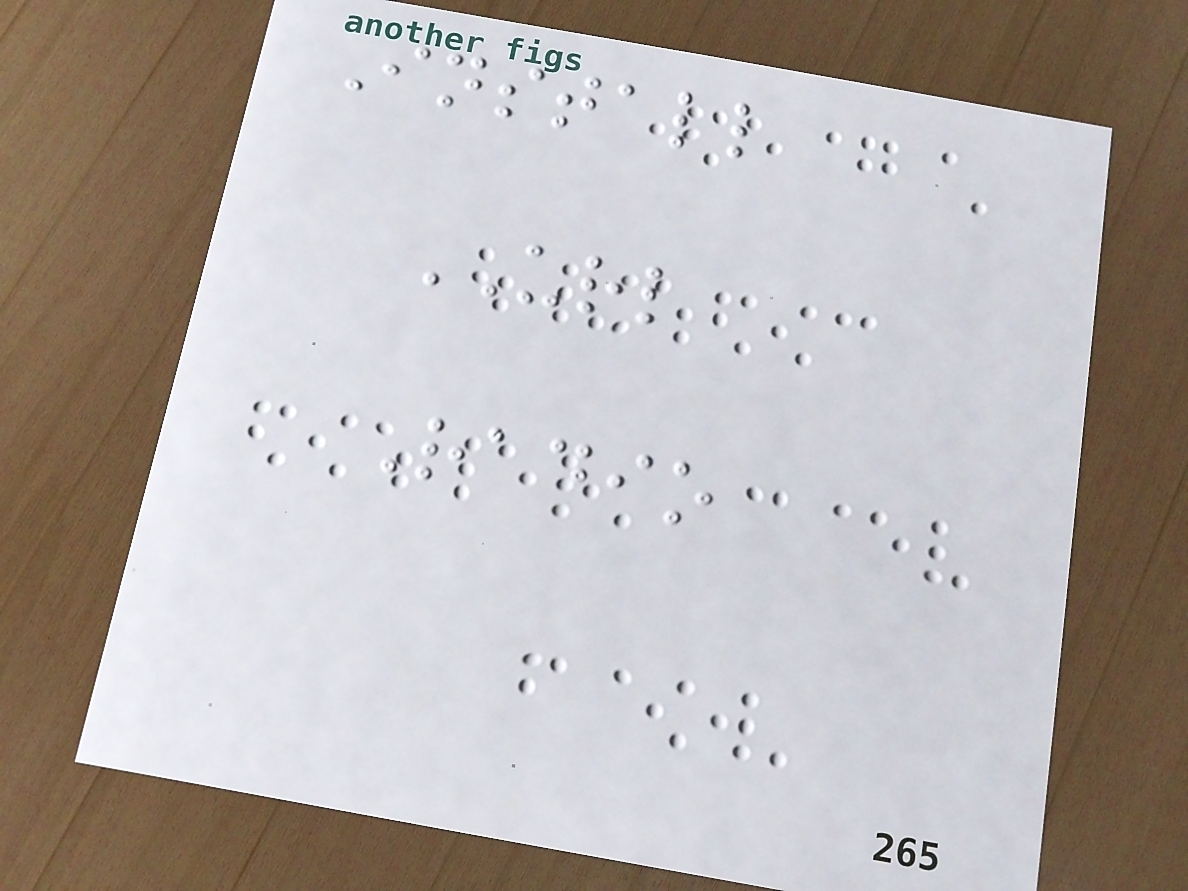Install
URL
Radio
